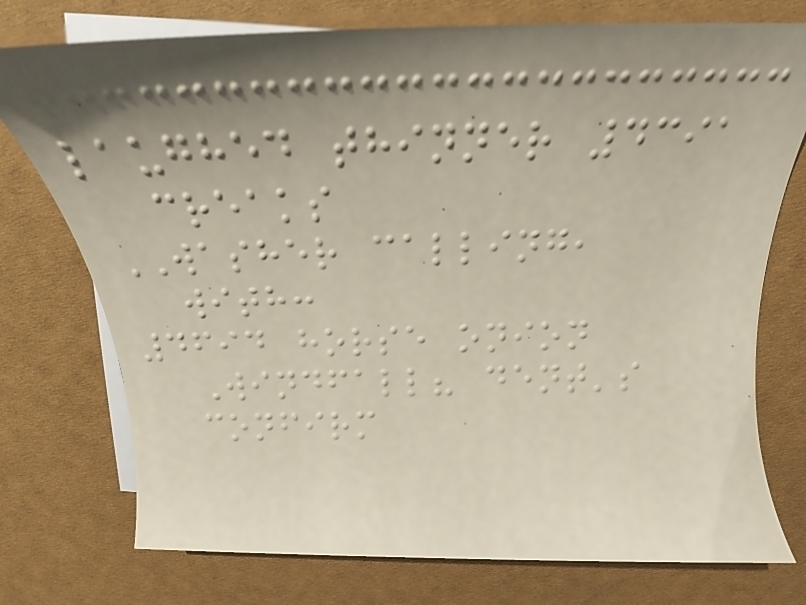laughed thinner 4391
creaks
WASHER calling,
with:
4694 horse onion
Windfall? dent's
confirm
